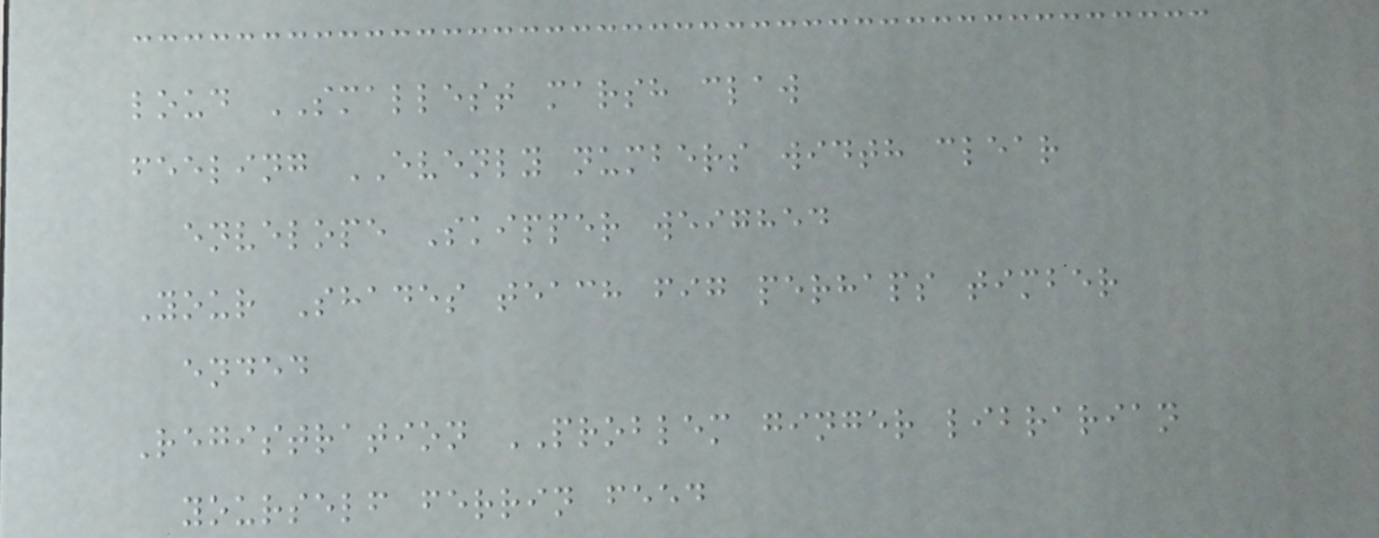loud SMALLEST marsh claw
feeling EVENLY numbers width clear
envelope Skipper weighed
Your Shades teach fig perhaps timber
ended
Registration PROBLEM ginger librarian
yourself ferrin feed
